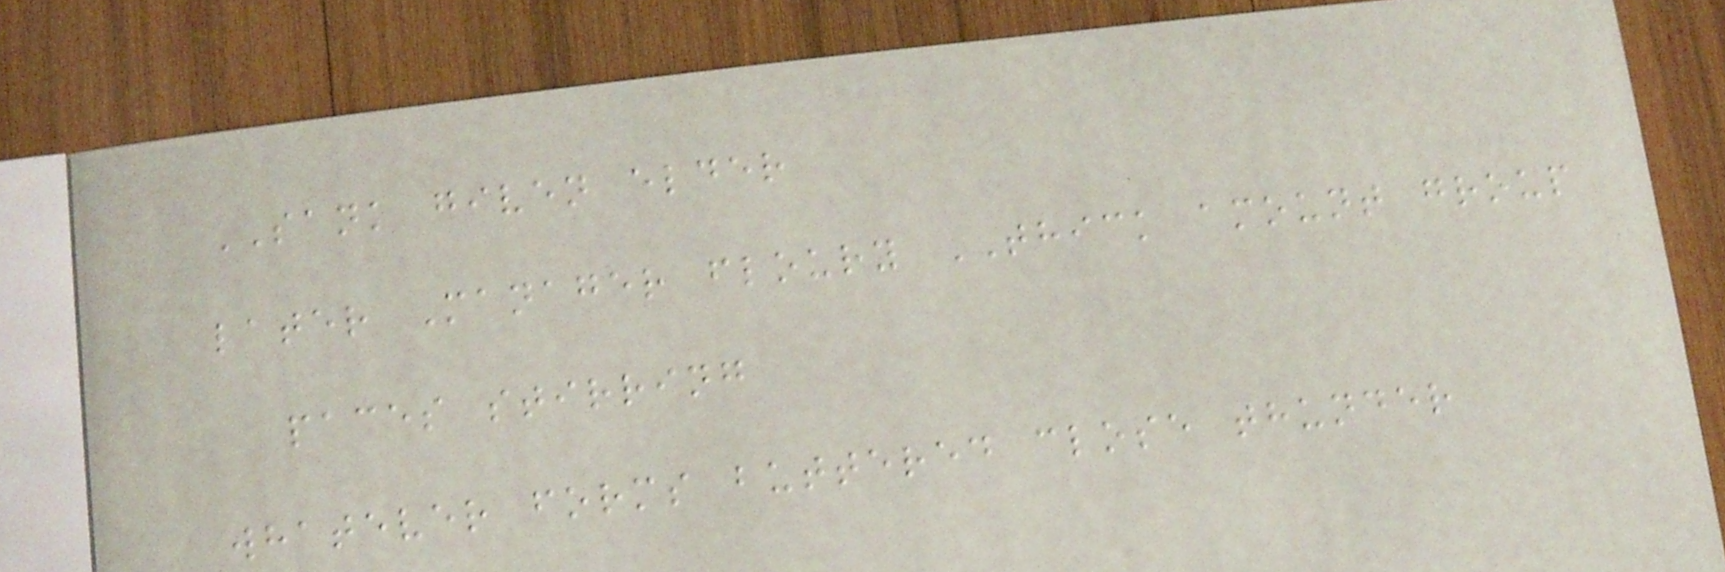SANK given elder
later Manager floury THICK amount group
paces stirring
whatever forms buttered close thunder
